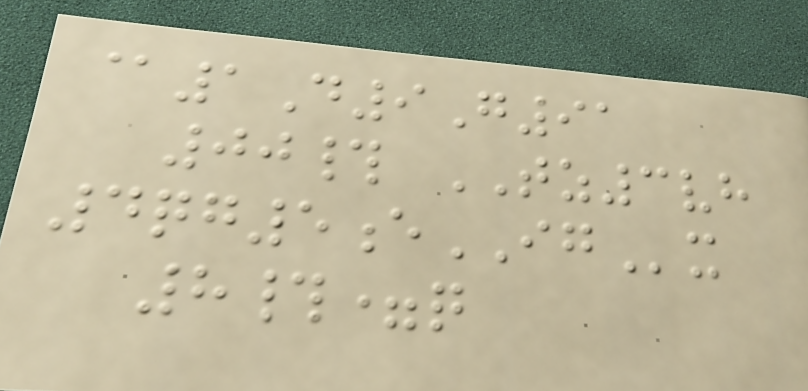@1D9G91
00# TZ3vh
4qg5eIGx
8#=q
